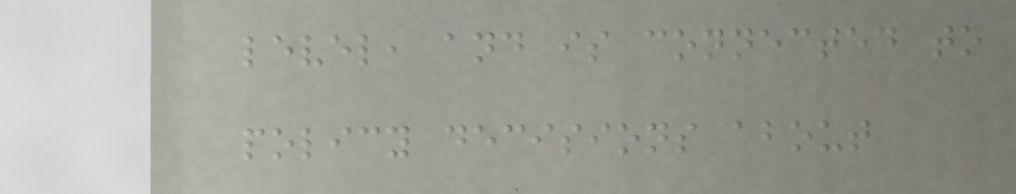level, and is connected to
policy decisions about
